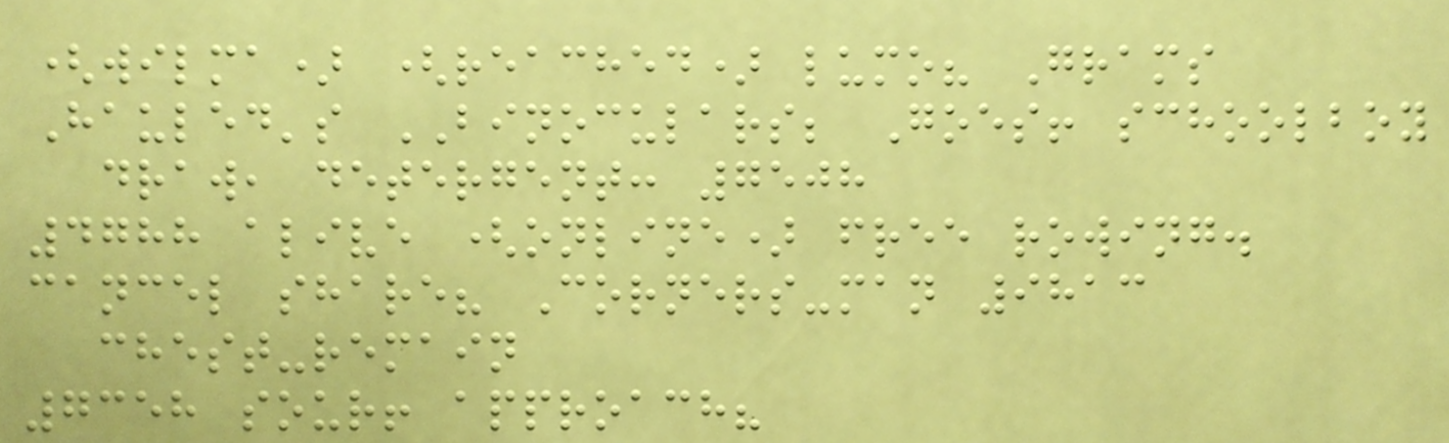(wilma) (reached) lumo? Grams
Hauled's BINOCULARS; Goes! schoolboy
draw, detergent: 7508
4788 alive (online) free rowing.
cancel share? Corners-man 9813
chest-remain
7358 sour! approach?
